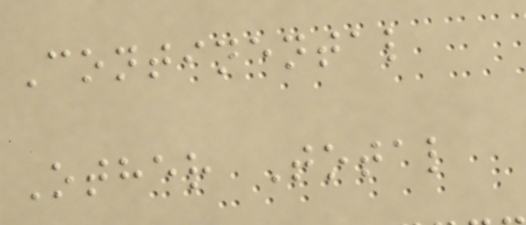Continental
Other Total
